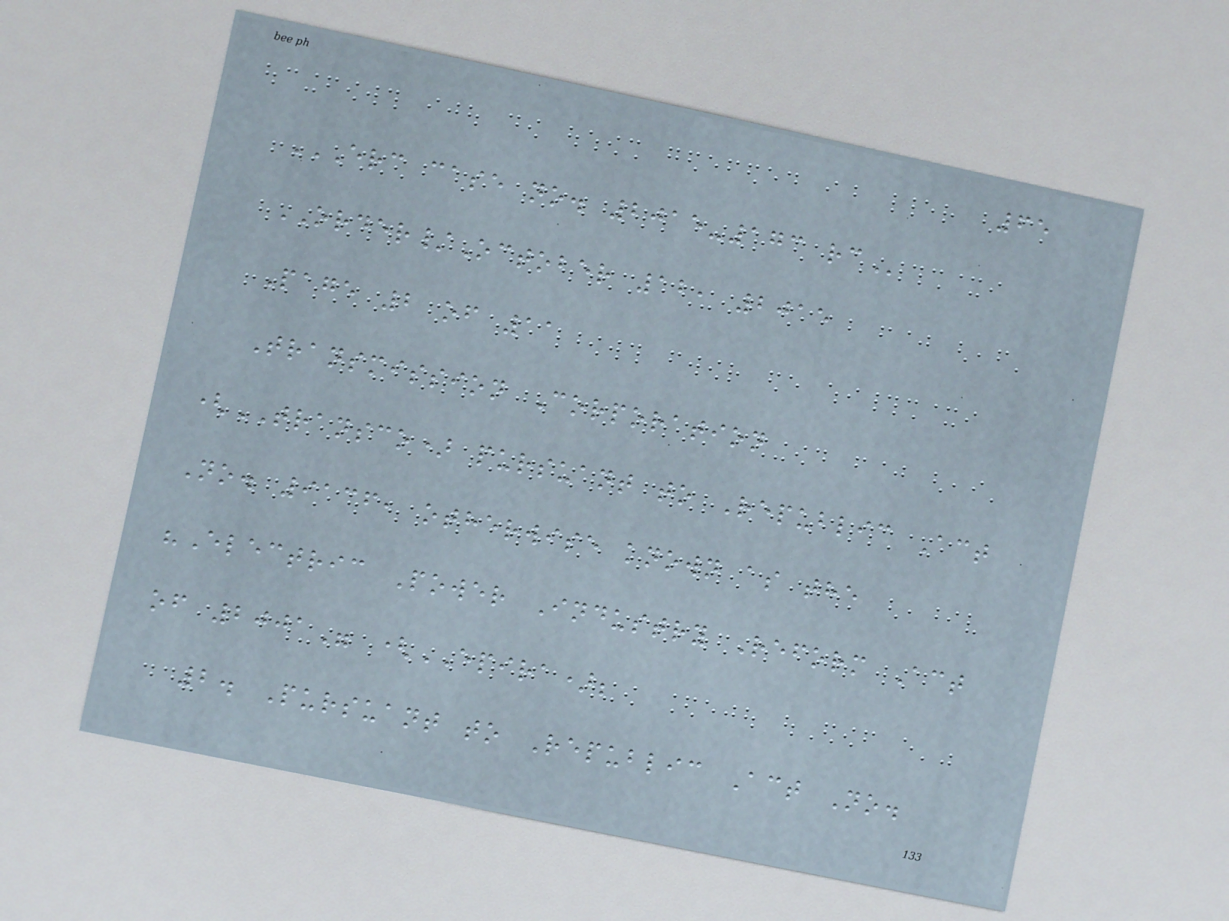65
ERC CASE NO. 2015-173 RC
ORDER/October 12, 2015
Page 2 of 11
Transmission Corporation
(TRANSCO) pursuant to Republic Act
No. 9136, otherwise known as the
"Electric Power Industry Reform Act
of 2001" (EPIRA);
2. Pursuant to Republic Act No.
